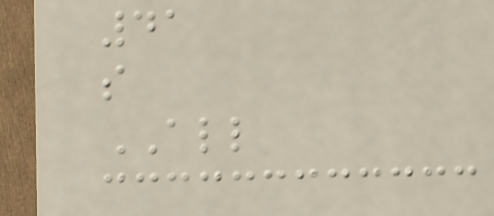41
s
ALL
